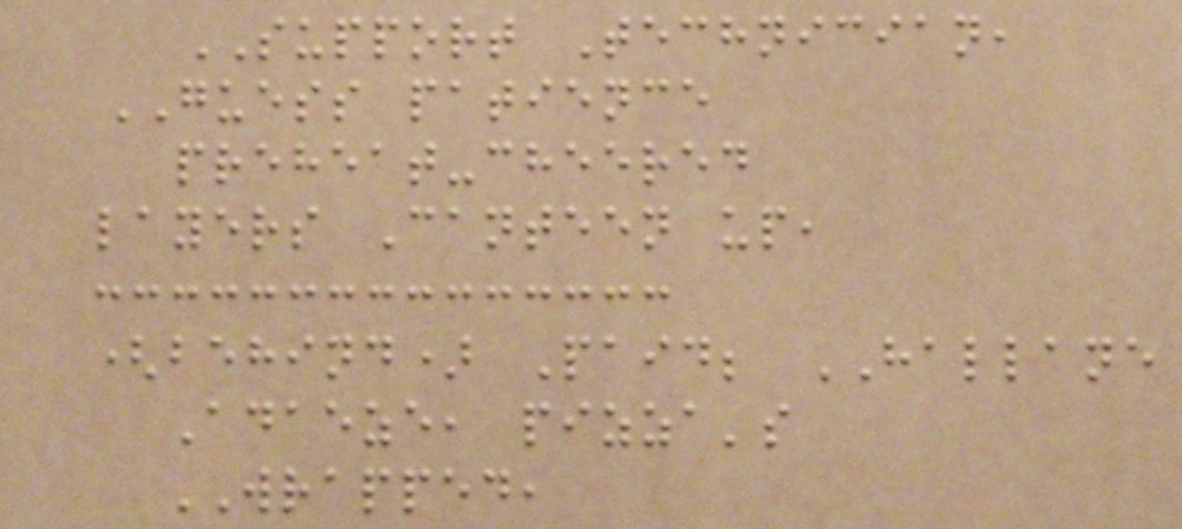SUPPORT Technician,
GUESS patience
preheat-cheered
layers Canteen up,
(behind) Paid; HALLANE
Adaeze, pizza's
WRAPPED,
